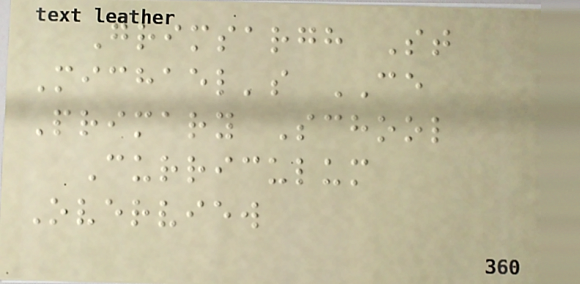Grimsargh St
Michael's CE
Primary School
Curriculum
Overview
